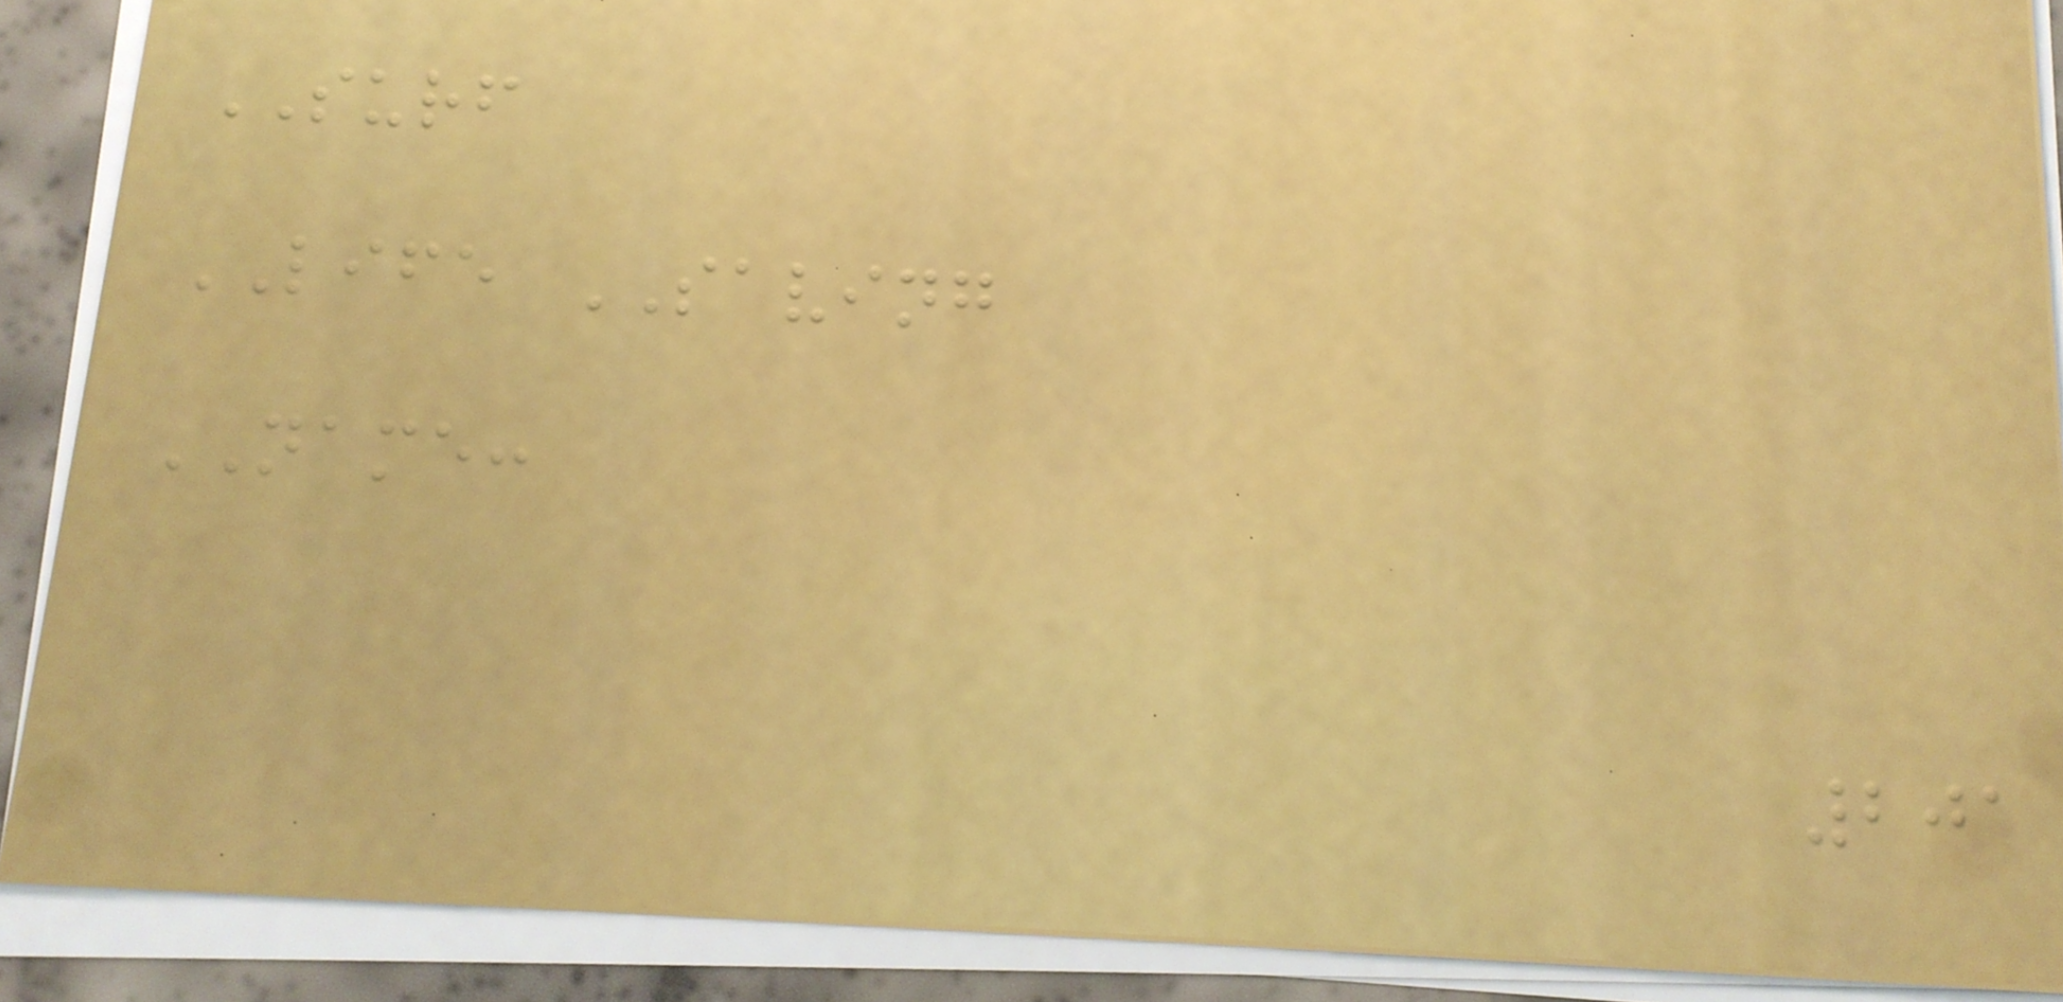SURF
LIFE SAVING
NAME:
201
